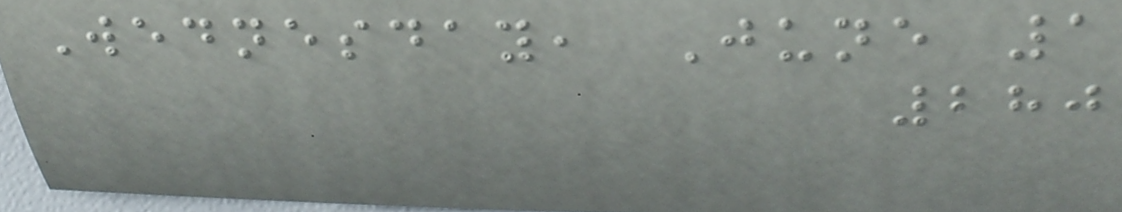Wednesday, June 1
280
